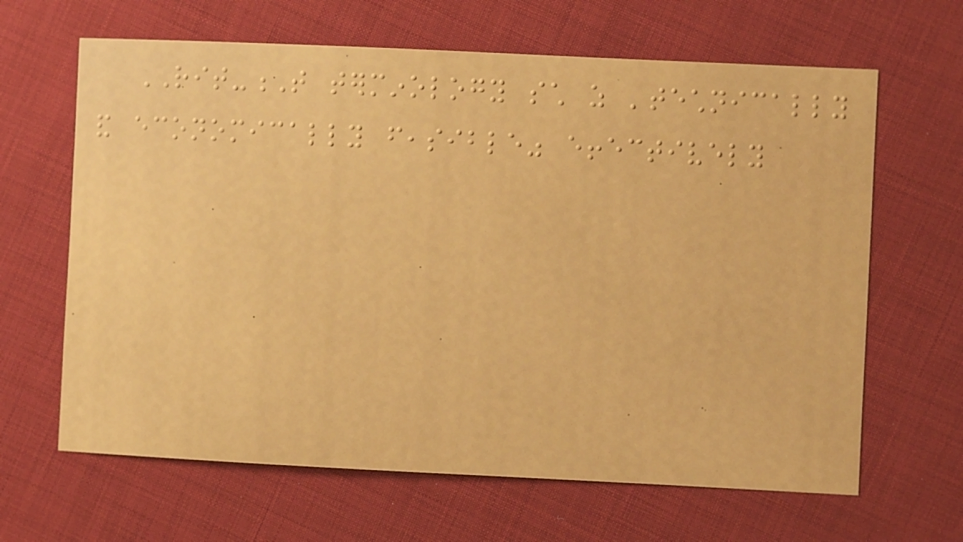RIT-T terminology such as 'technically
and economically feasible" effectively
